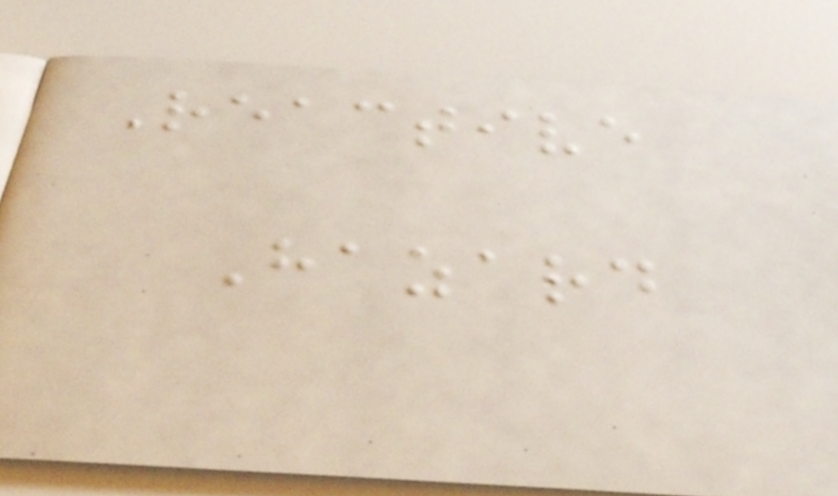Reactive
Hazard
